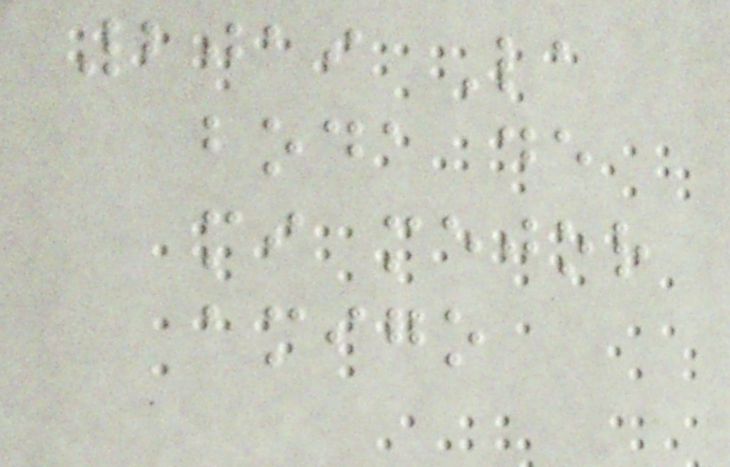2019 La
boda de
mi mejor
amigo
